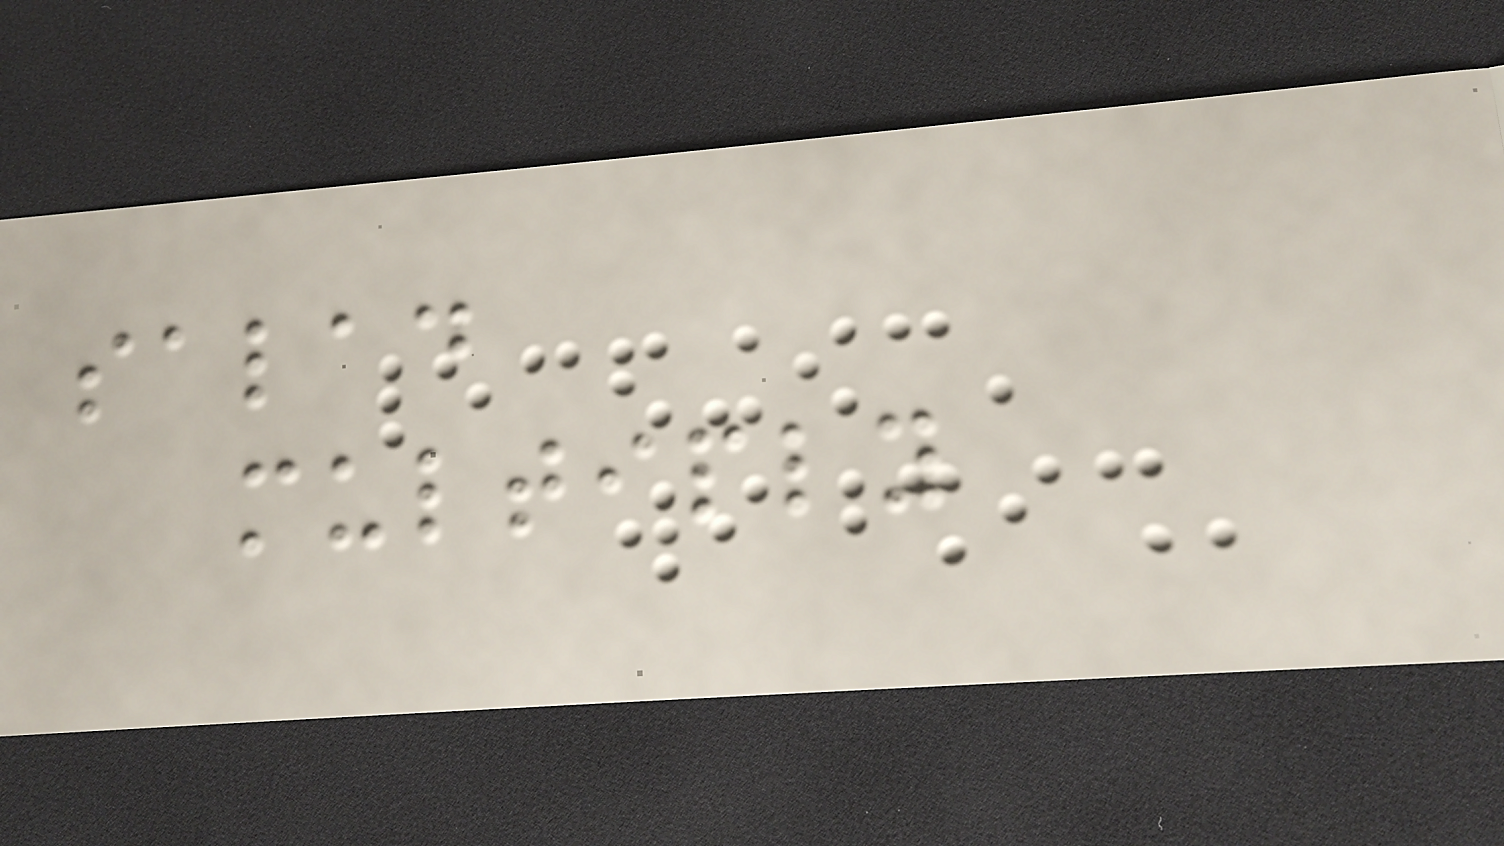salad
multiply
